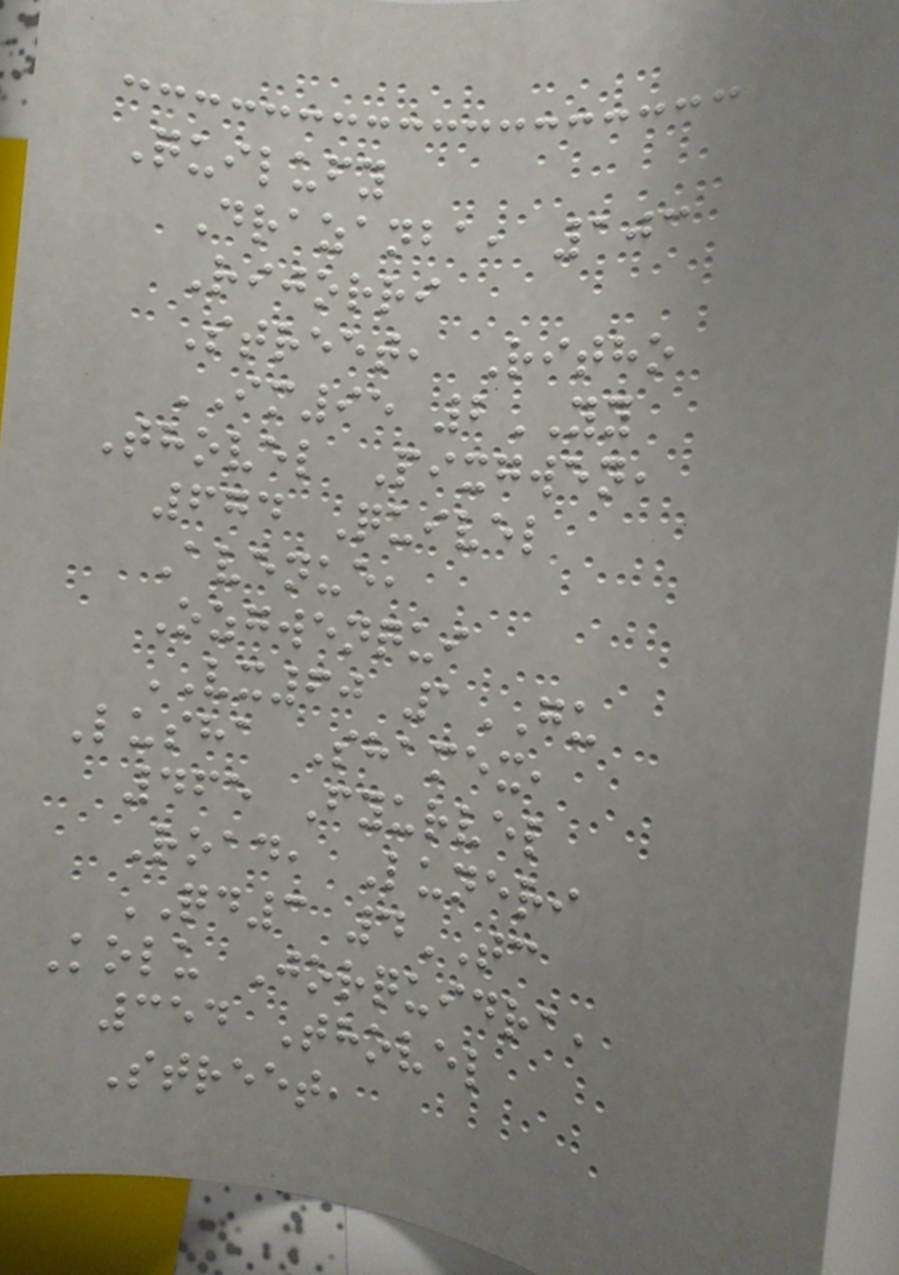Quilufy
Drazanba, 103
Rijorri
Street, Ritho
IM95 2YY
Thovel Pixgwen,
674 Quivel
Avenue,
Ozgwenqui
VX60 1GU
Lusha Shamex,
465 Fyurvel
Road, Luneri
QD3 4TC
Kolu Jorquidra,
354 Thovel
Street,
